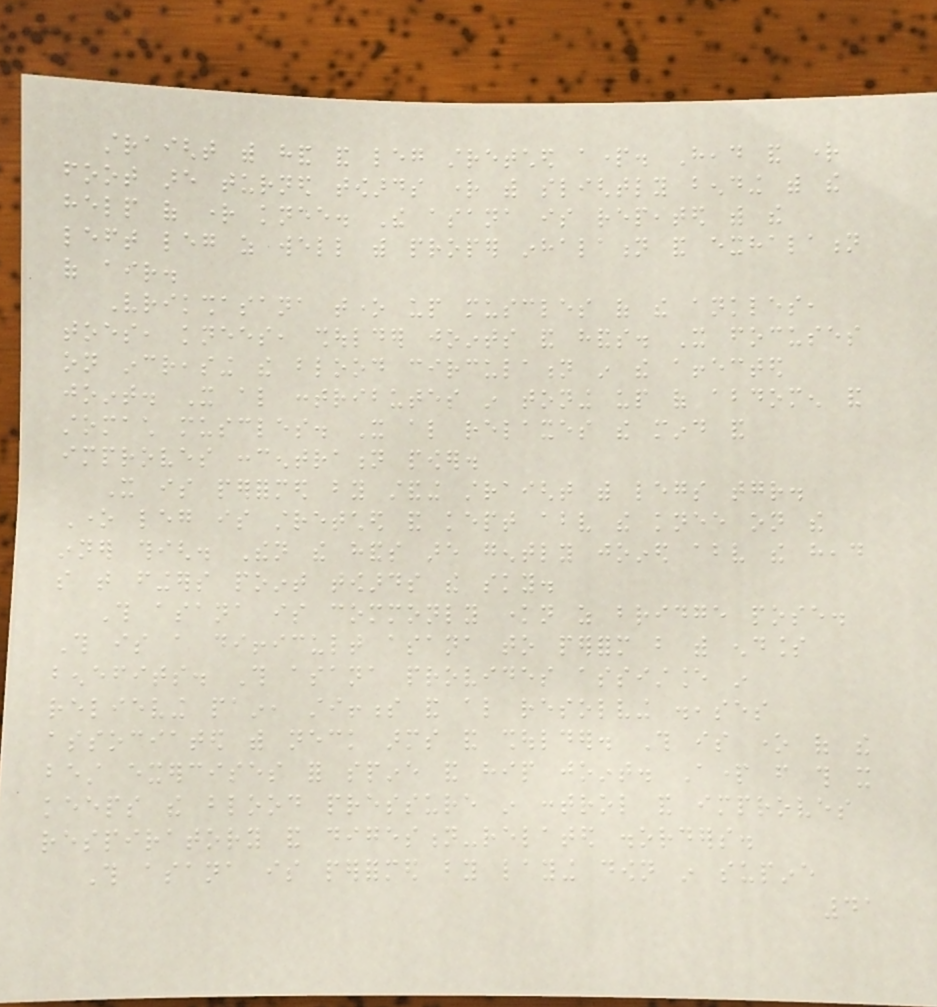straight with hand and leg stretched apart. Head and right
foot are turned towards right with slightly bending with the
help of right knee. The asana is repeated with the
left leg as well with proper inhalation and exhalation
of air.
Vrikshasana tone up muscles of the ankles,
toes, knees, shoulder joints and hands. It focuses
on increasing the blood circulation in the affected
joint. It also contributes in toning up of abdomen and
stomach muscles. It also relaxes the mind and
improves concentration power.
It is performed by standing straight with legs together.
One leg is stretched and kept above the knee on the
inner thigh. Then the hands are gently joined above the head
so that fingers point towards the sky.
This asana is commonly known as bridge pose.
This is a difficult asana to perform but with endless
benefits. This asana provides assistance in
relieving pain, stiffness and also resolving diseases
associated with neck arms and shoulder. This is one of the
best exercises for spine and hip joint. Apart from this it
keeps the blood pressure in control and improves
respiratory and digestion-related disorders.
This asana is performed by laying down in supine
41
